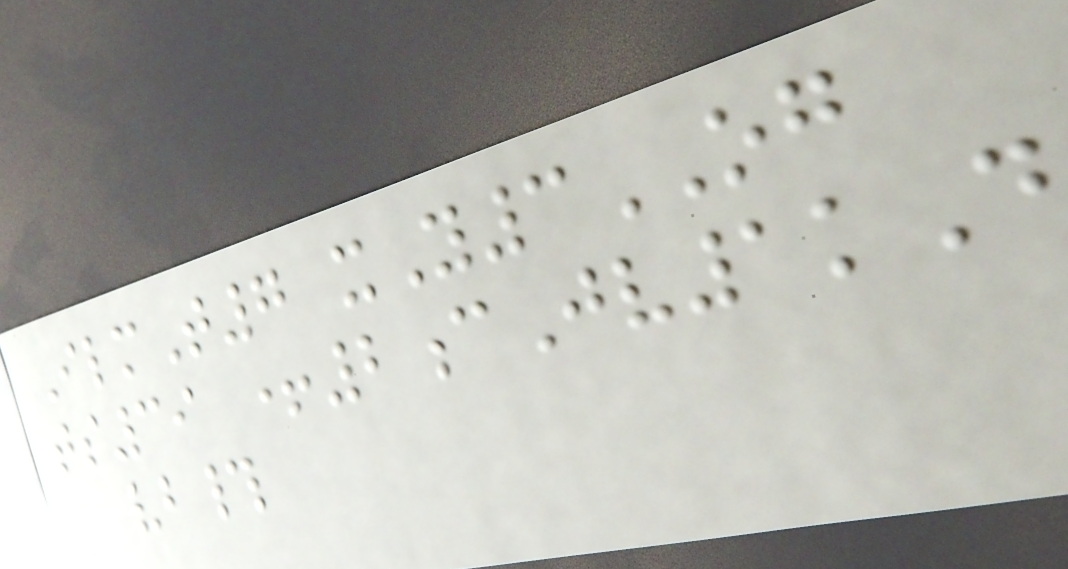IlmT7 xY3OG
ts39 +2cJv1kD
vb#
